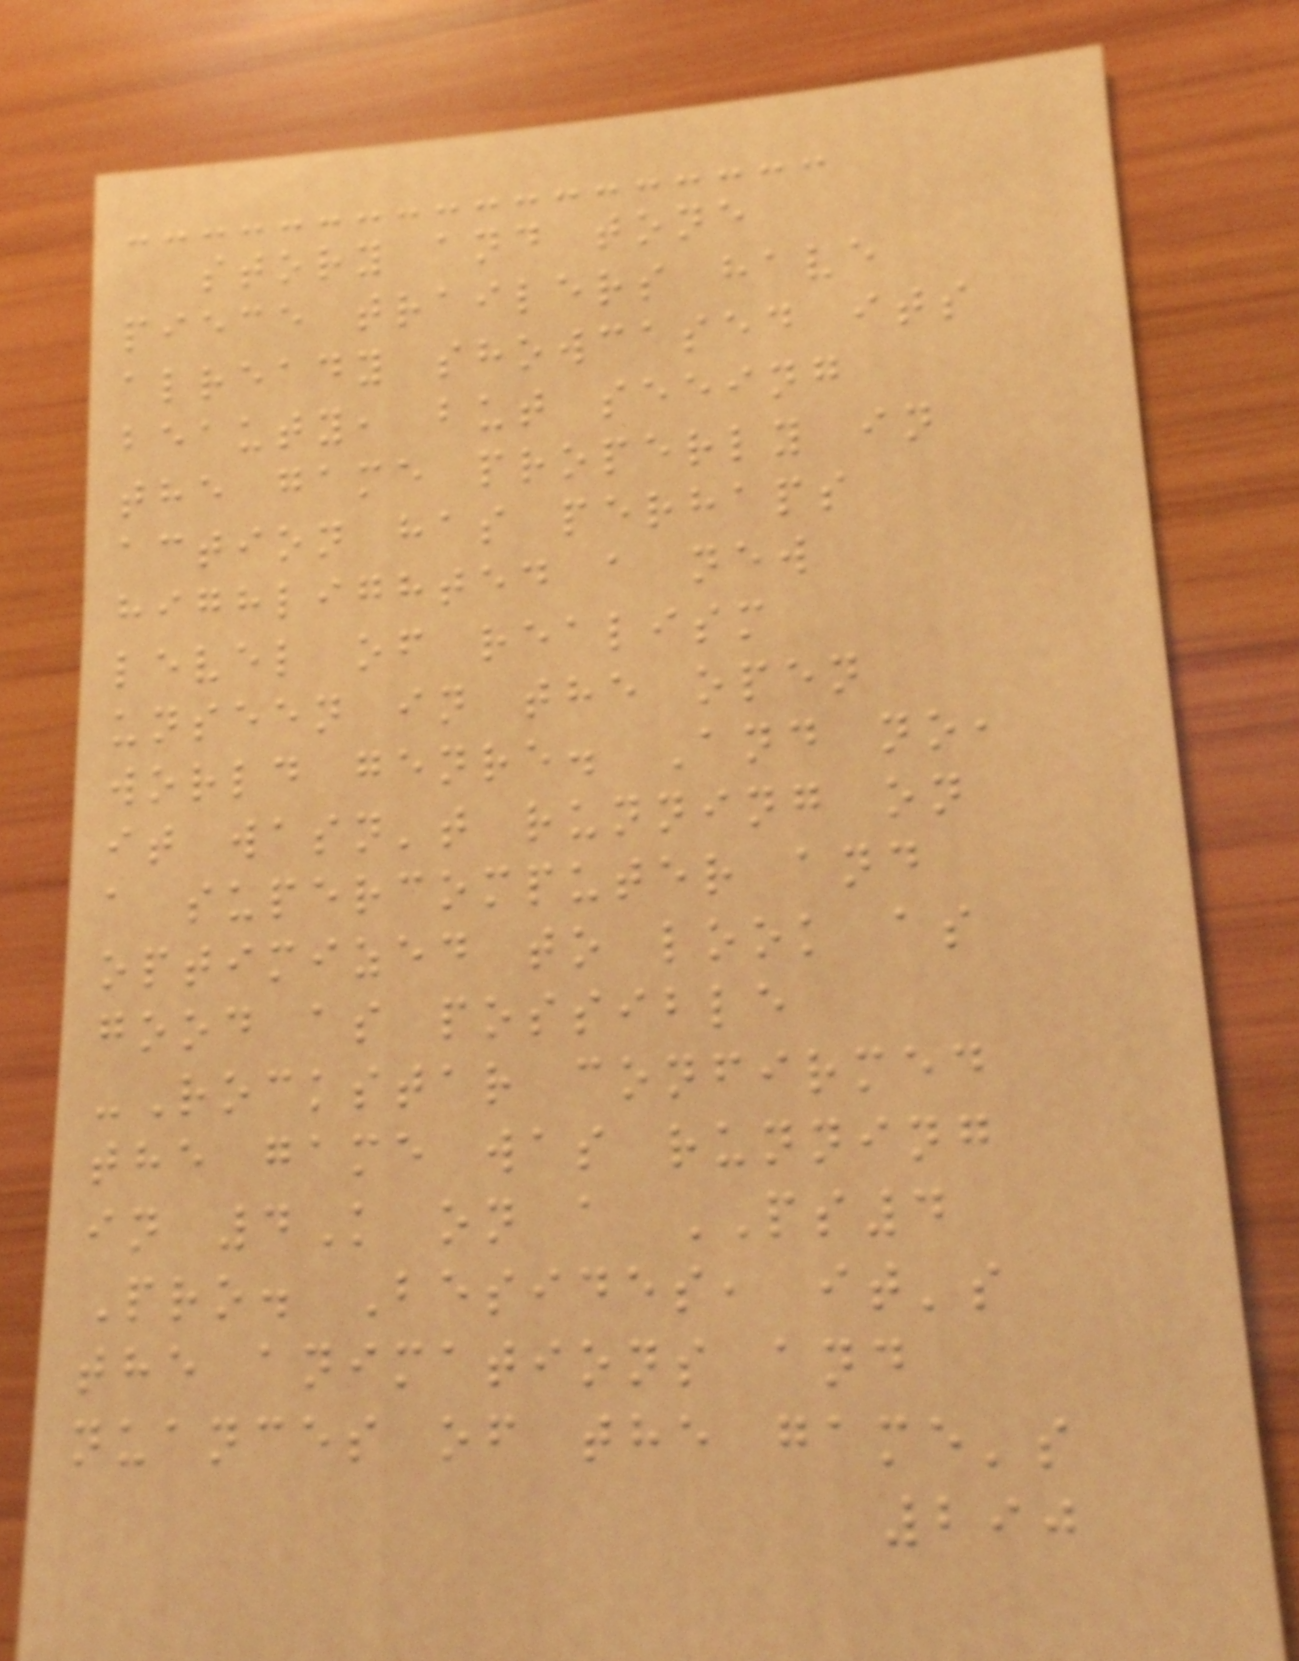story and tone
piece trailers have
already showcased its
beauty, but seeing
the game properly in
action has perhaps
highlighted a new
level of realism
unseen in the open
world genre. And no,
it wasn't running on
a supercomputer and
optimized to look as
good as possible
-Rockstar confirmed
the game was running
in 4K on a PS4
Pro. Besides, it's
the animations and
nuances of the game's
290
